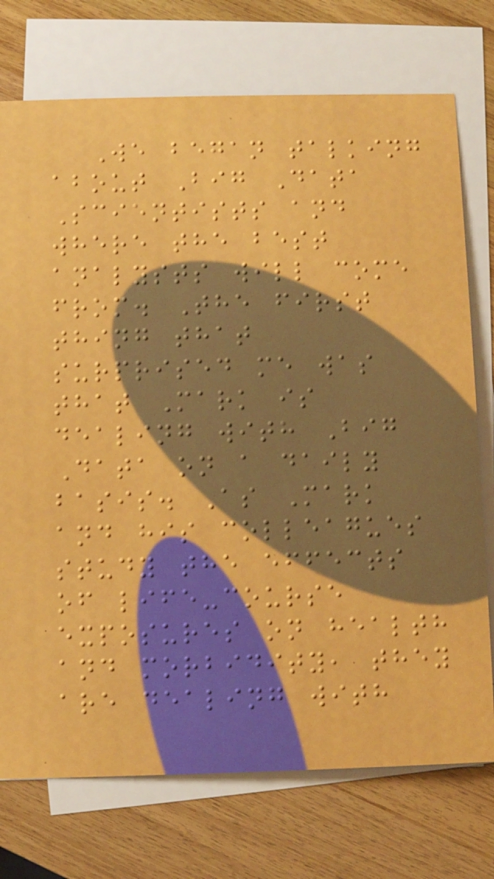We began talking
about Big Data
Scientists and
where the best
analysts will come
from. The first
thing that
surprised me was
that Mark is
dealing with Big
Data on a daily
basis. As Mark
and his colleagues
study the effects
of life-course
exposures on health
and morbidity, they
are dealing with
